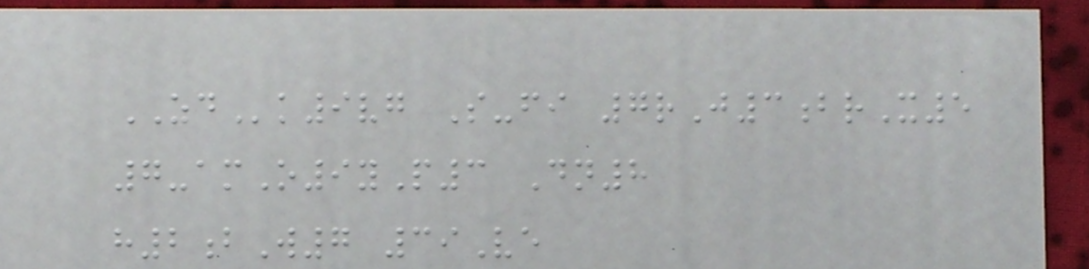ZDk9vg S-fi 7rJ3brX5
7-amO9yP3 Dn8
h2bW7 39Ve
